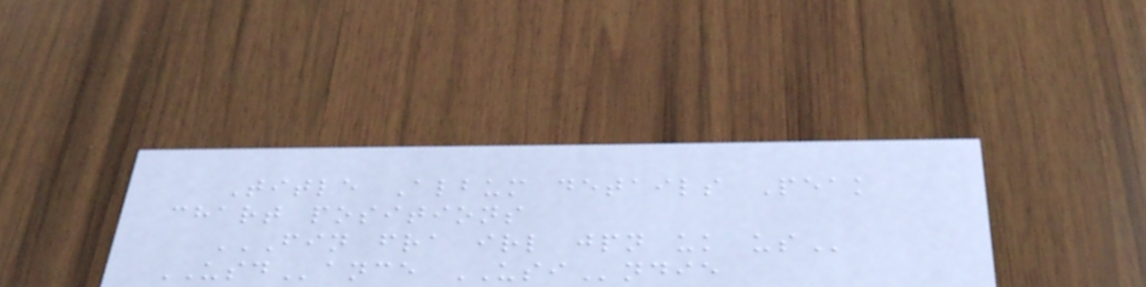Title Album details Peak
chart positions
FIN FRA IRL JPN UK US
USDance USIndie
